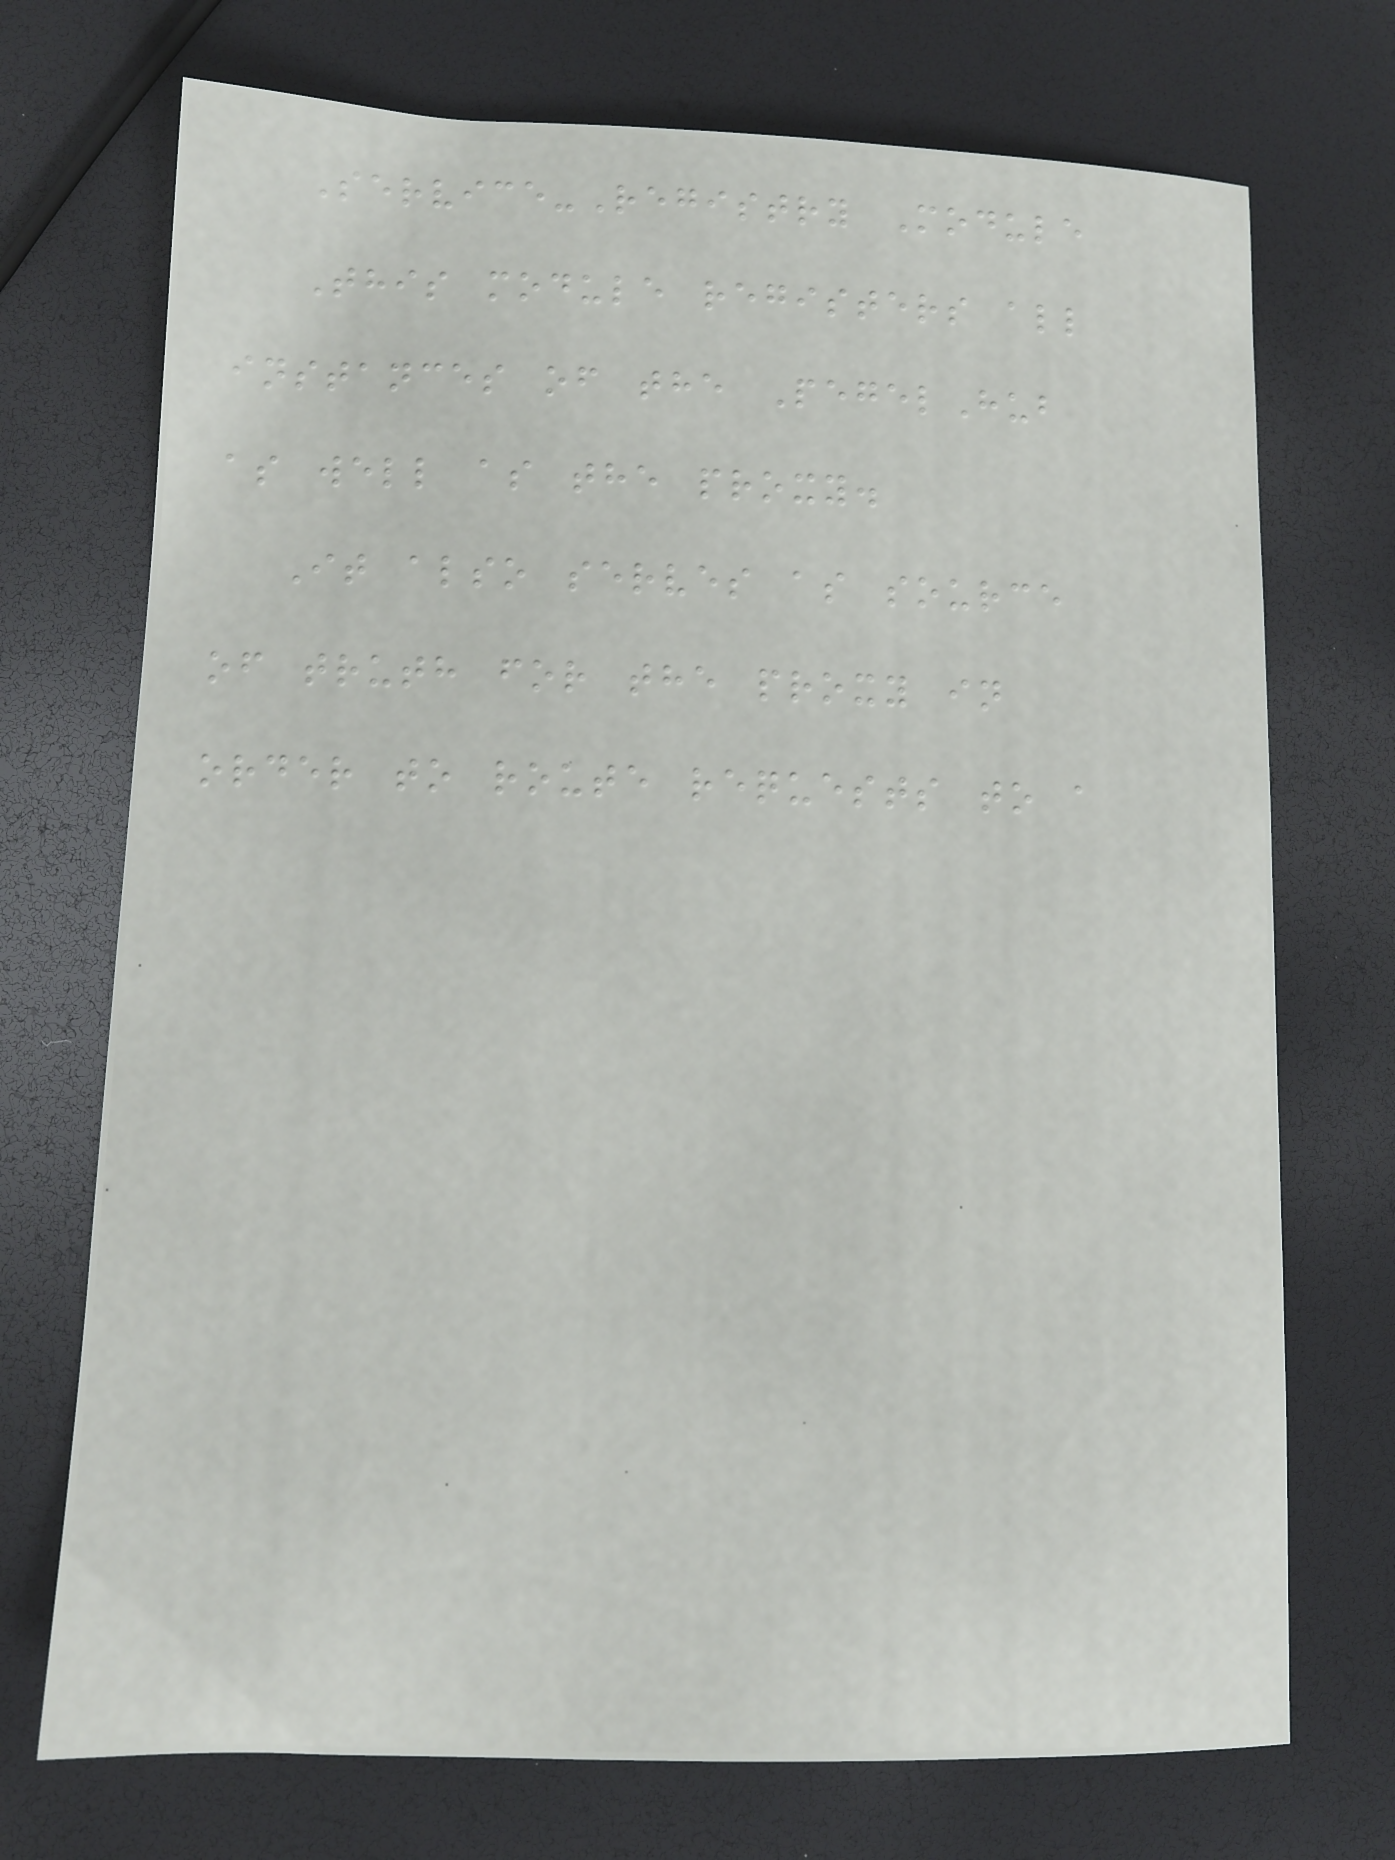Service-Registry Module
This module registers all
instances of the PegelHub
as well as the proxy.
It also serves as source
of truth for the proxy in
order to route requests to a
